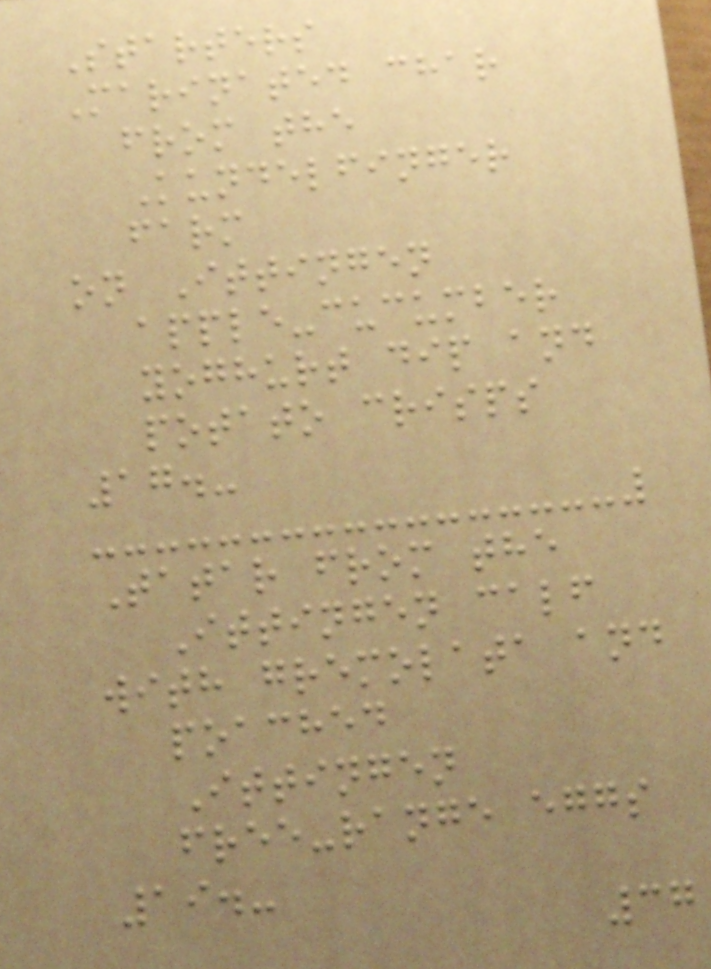Starters
Marinated char
from the
Kundelfinger
farm
on Ittingen
apple-cucumber
yoghurt dip and
potato crisps
17.-
Tatar from the
Ittingen calf
with gremolata and
poached
Ittingen
free-range eggs
19.-
37
